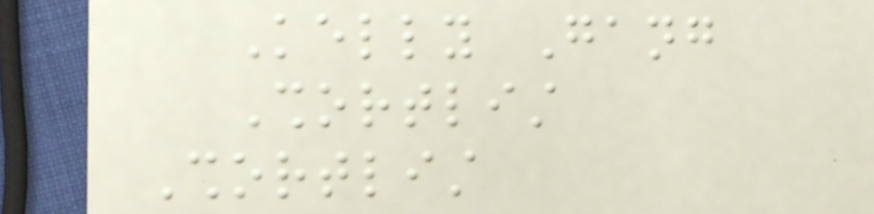Kelly Gang
Shortlist
Shortlist
